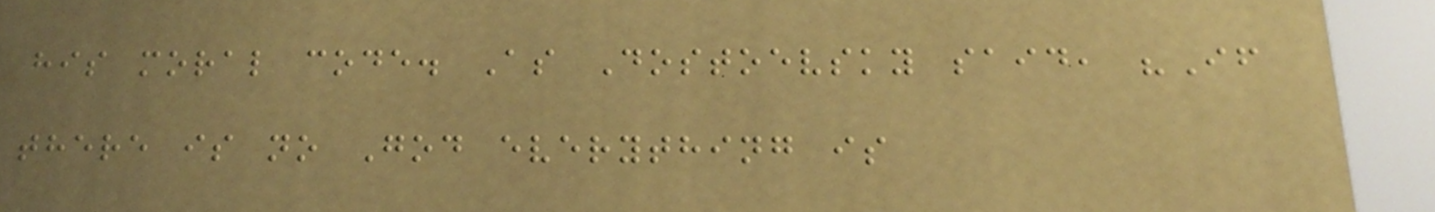his moral code. As Dostoevsky said, "If
there is no God everything is
